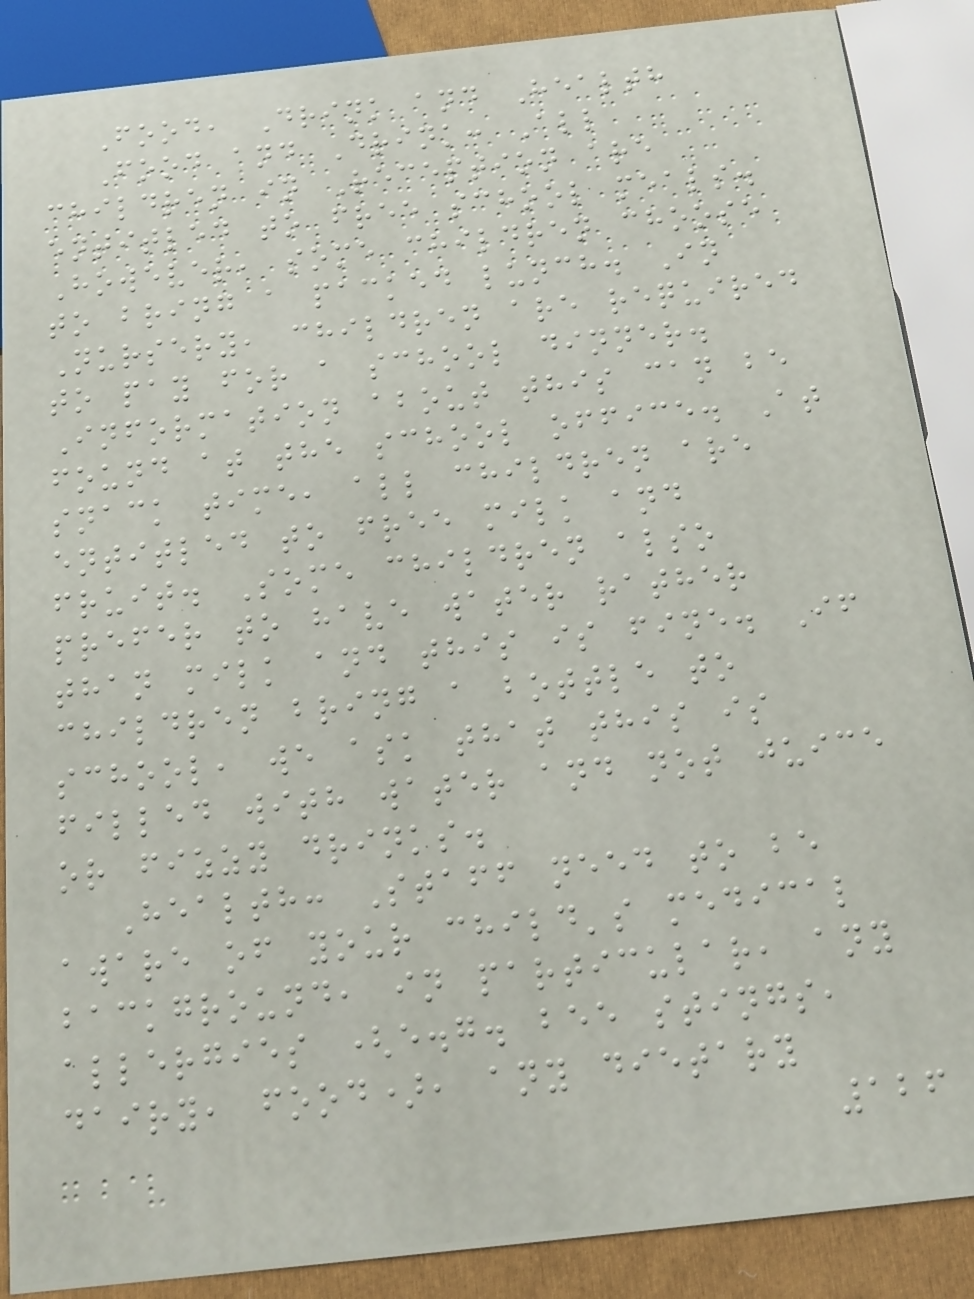Food, Drink and Health
Food and Drink: All
children in Reception are
entitled to free school meals.
However, some children choose
to bring a packed lunch. In
Nursery, children are required
to pay for a school dinner.
Information about this can be
found at the school office. At
snack time, all children are
entitled to free milk and
fruit. Some children also
prefer to have water rather
than milk and this is fine. If
children bring a bottle to
school, we ask that this is
filled with water and not juice
or fizzy drinks.
Health: Staff need to be
aware of your child's medical
background, in particular, any
allergies (e.g. bee stings,
dairy, food), any dietary
126
